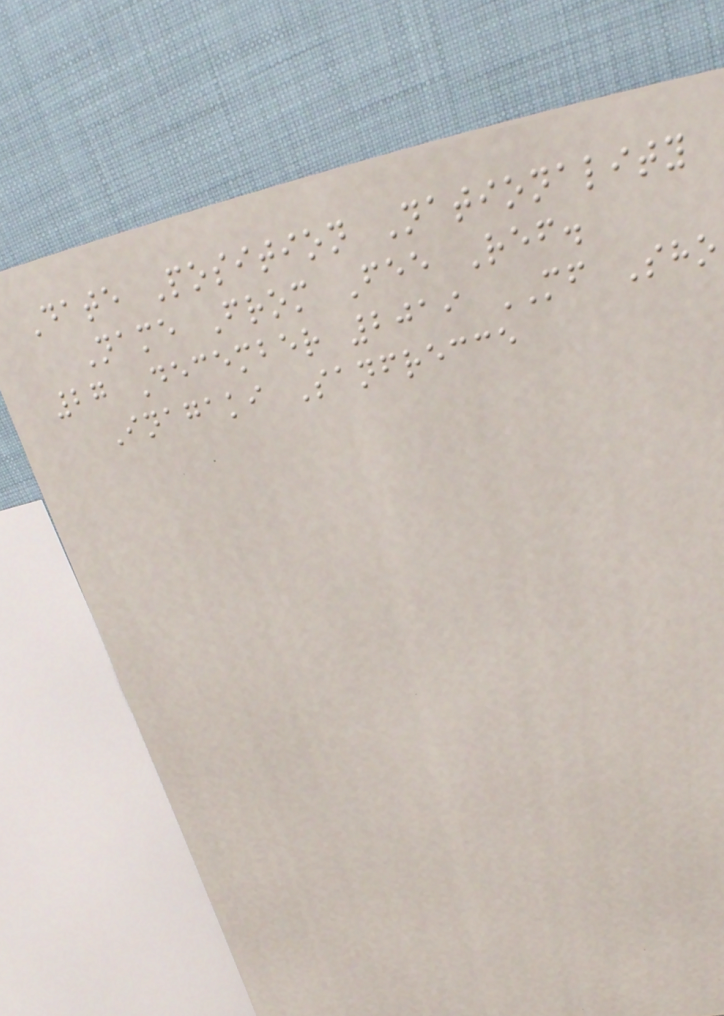Date Position Nationality
Name From Fee Ref.
27 December 2019 MF Sho
Inagaki Sanfrecce
